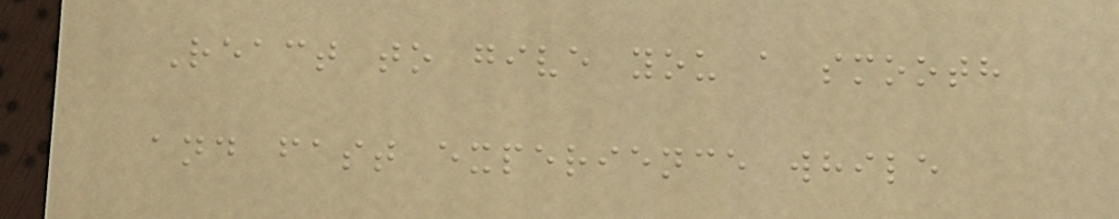React to give you a smooth
and fast experience while
